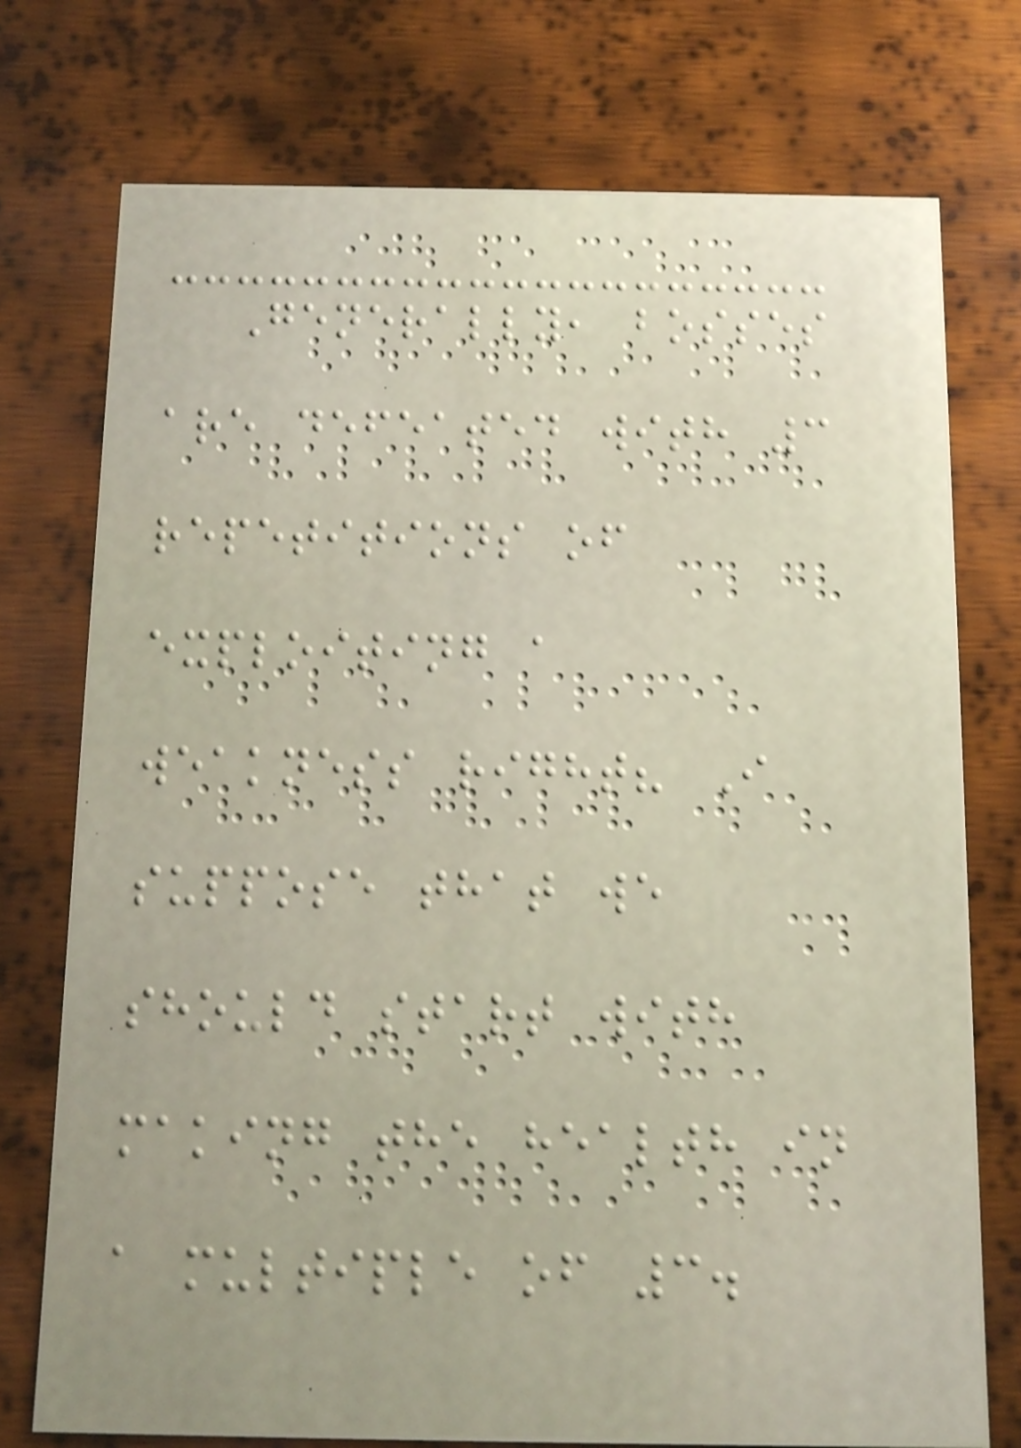Generally, bosses
are defeated with 3
repetitions of
exploiting a
weakness right? I
suppose that we
should start with
making the health in
a multiple of 3.
